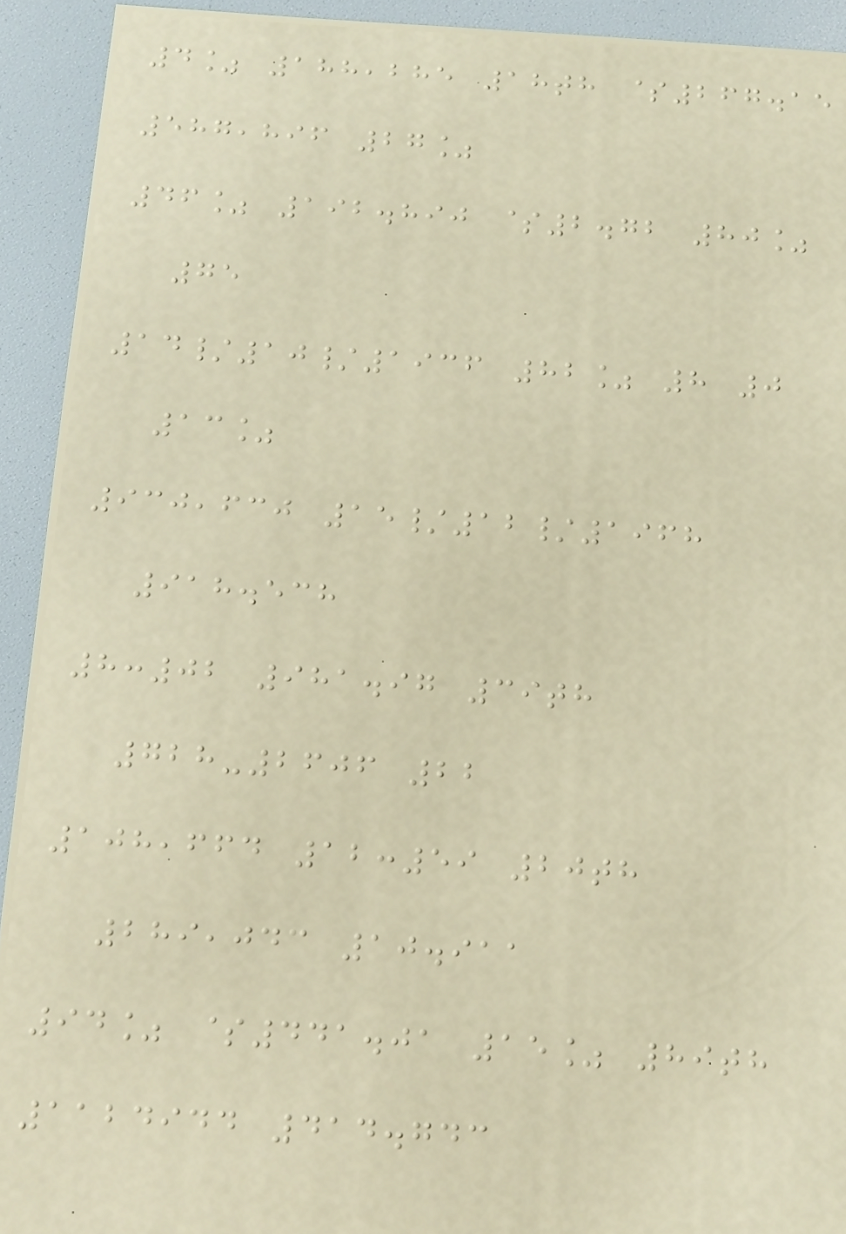4% 188,285 18th $267.15
587,896 27%
46% 192.890 $2.72 80%
75
14/10/1936 82% 8 0
13%
930,630 15/12/1968
918.538
8:02 981.97 39th
728-2606 22
108,664 12:59 20th
289,043 10.911
94% $441.01 15% 89th
1124944 414.743
